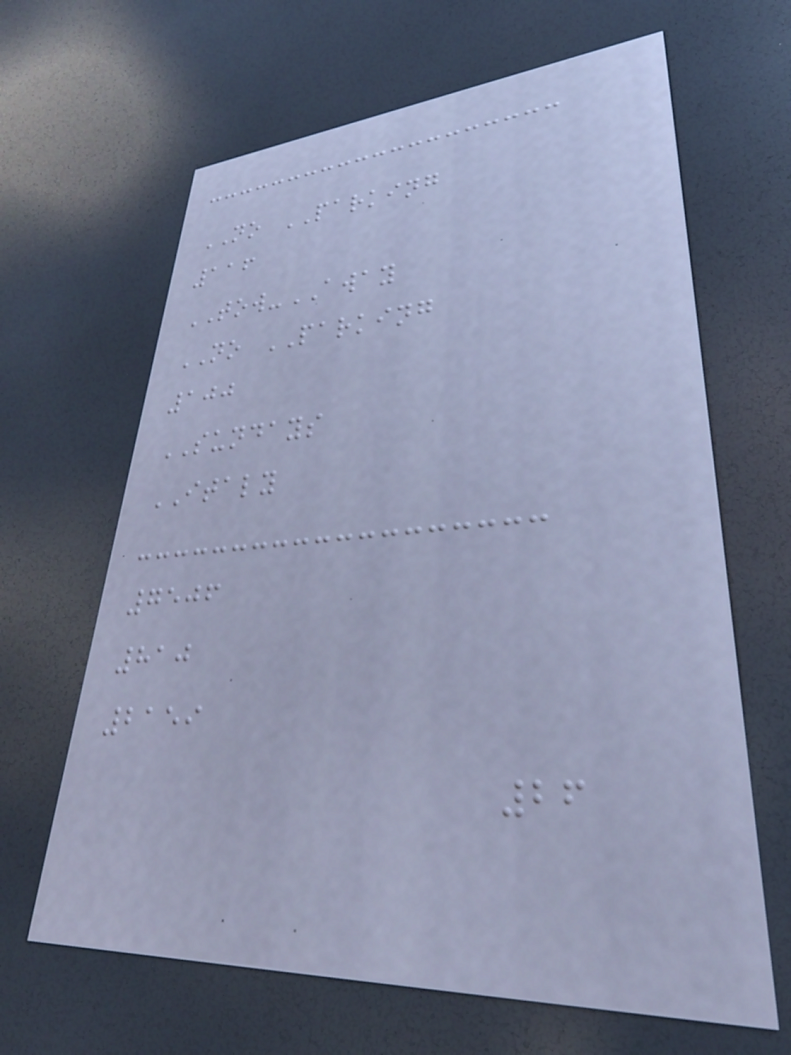NO PARKING
116
TOW-AWAY
NO PARKING
100
SUNDAYS
ITALY
7506
810
2159
26
